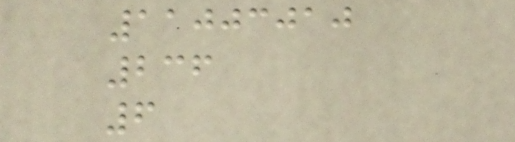11003010
236
6
